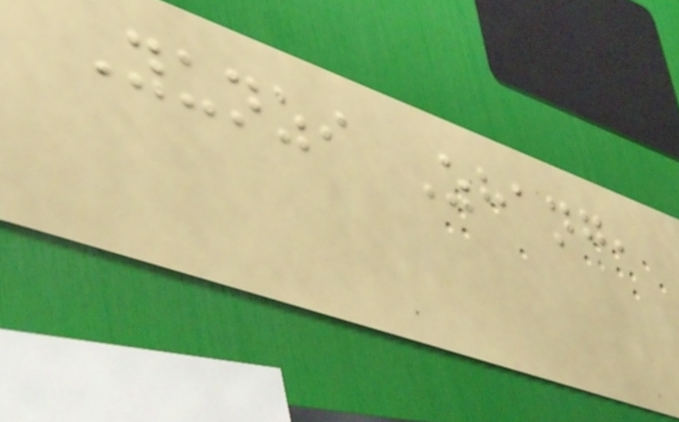Yunzi Zhang,
